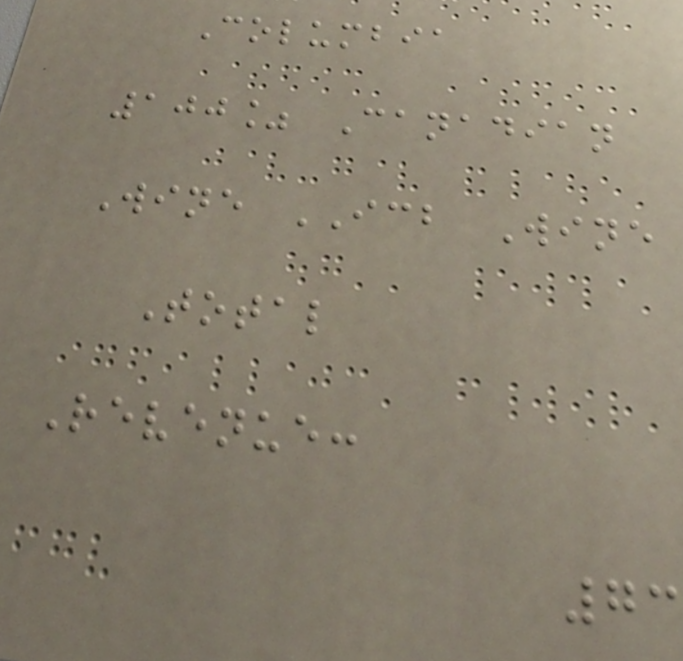Columbia
100% Canadian
Wine ICB Wine
Total
Revenue:
73
